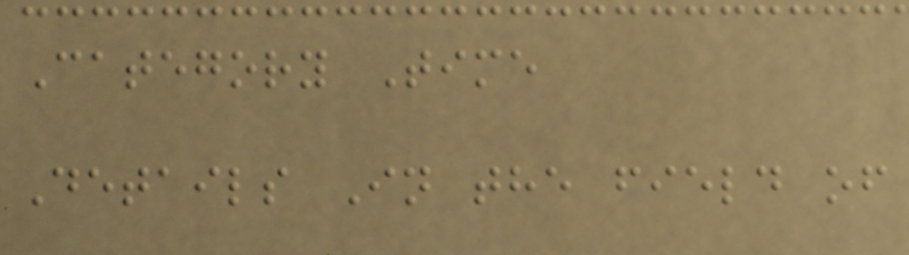Category Time
Details In the field of
